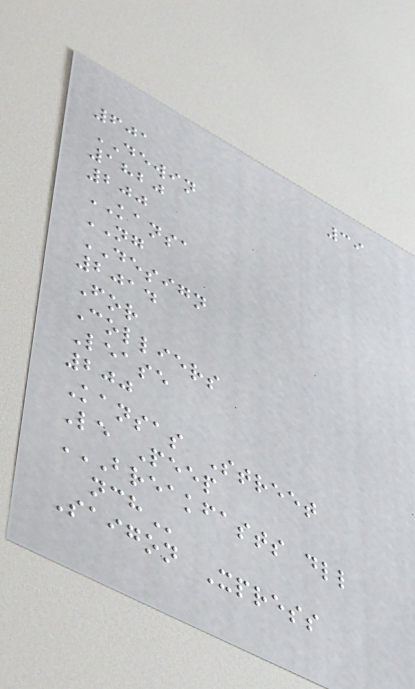39
601
DEWIN
1820
200
KANSA
NG
DESIGN
2014
For
Colliers
Lease
200
Kansas Street
Le Peep
BREAKFASTS DLL
NCH
Saigon Xpress
